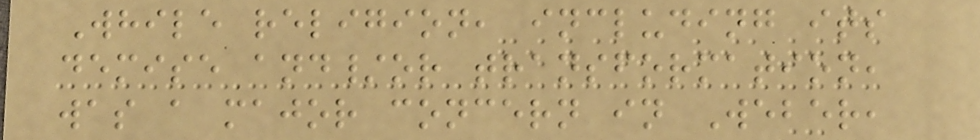While religion, including its
demise and/or transformation,
was a major concern in Weber,
